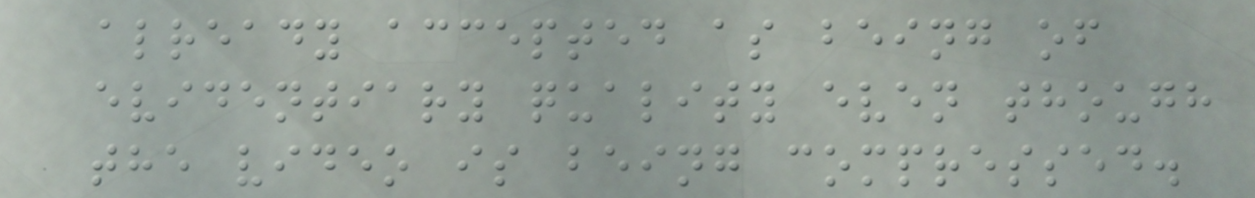already accepted as being of
evidentiary quality even though
the video is being compressed.
